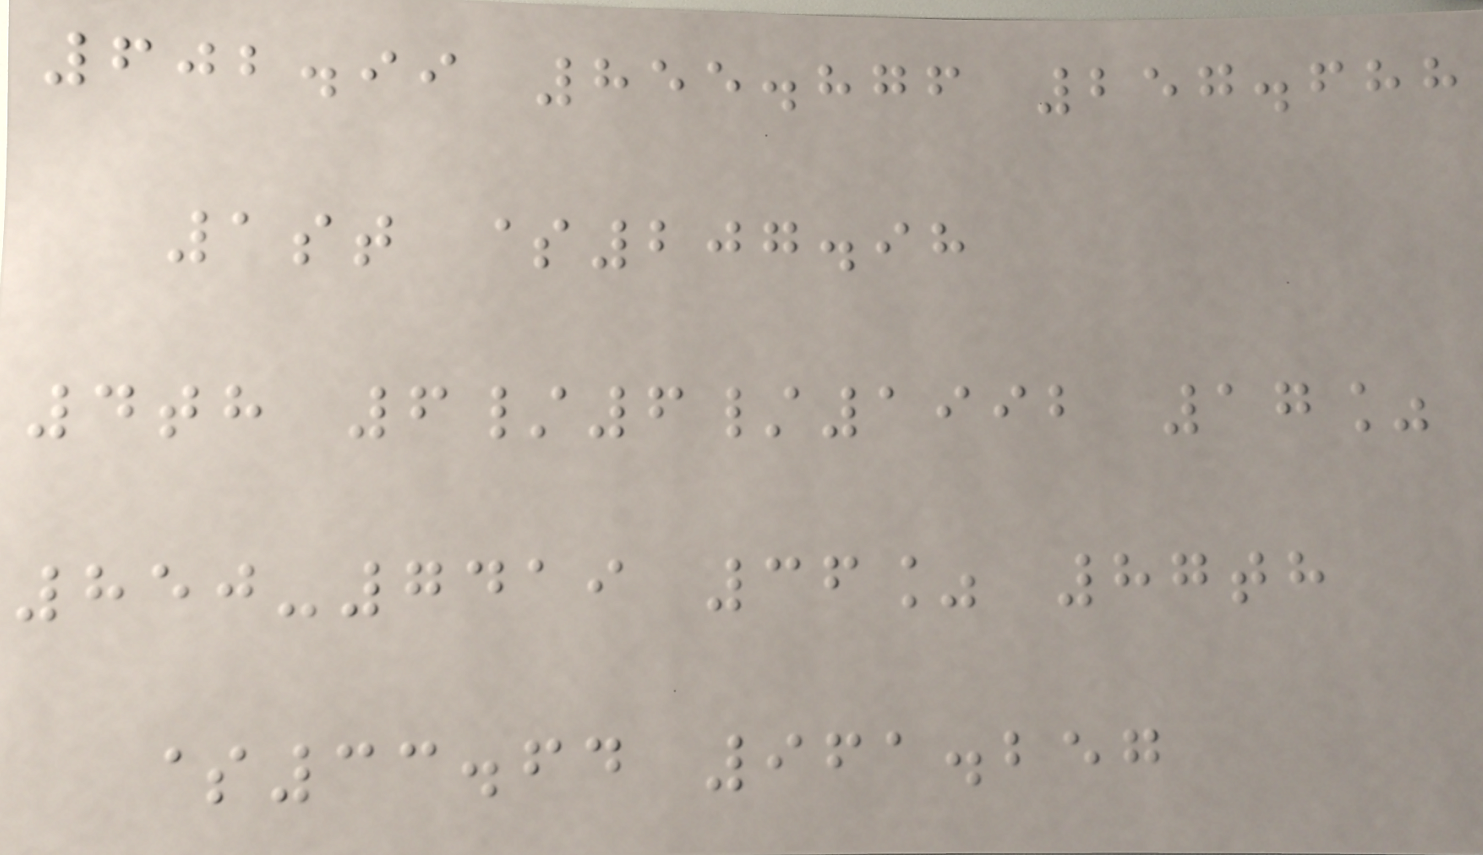602.99 855.876 257.688
1st $207.98
4th 6/6/1992 17%
850-7419 36% 87th
$33.64 961.257
